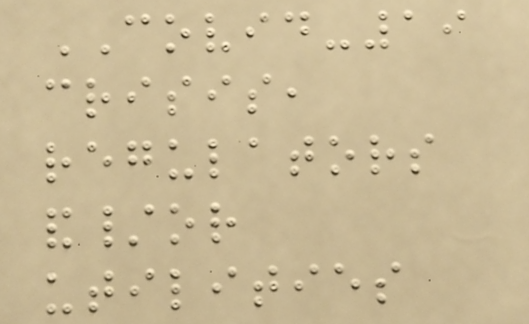COVID-19
crisis,
regulators
and/or
utilities
